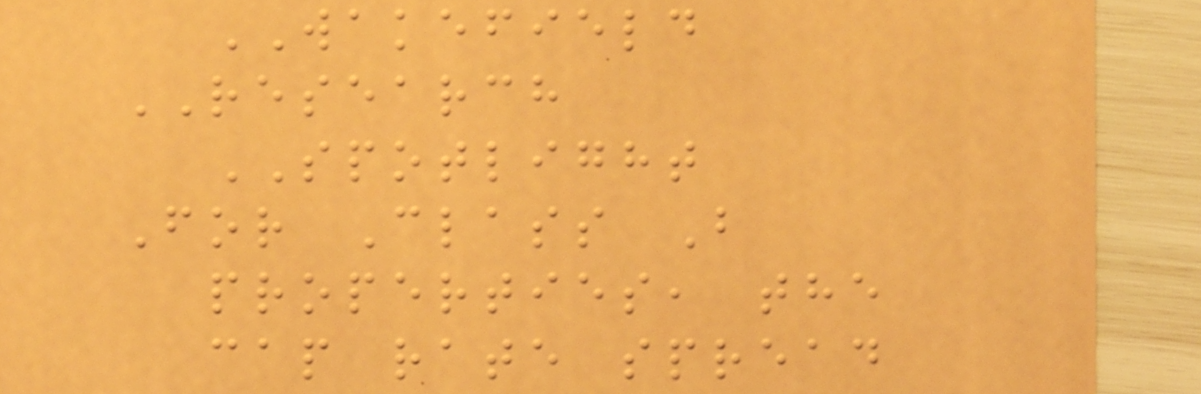WAKEFIELD
RESEARCH
SPOTLIGHT
For Class B
properties, the
cap rate spread
